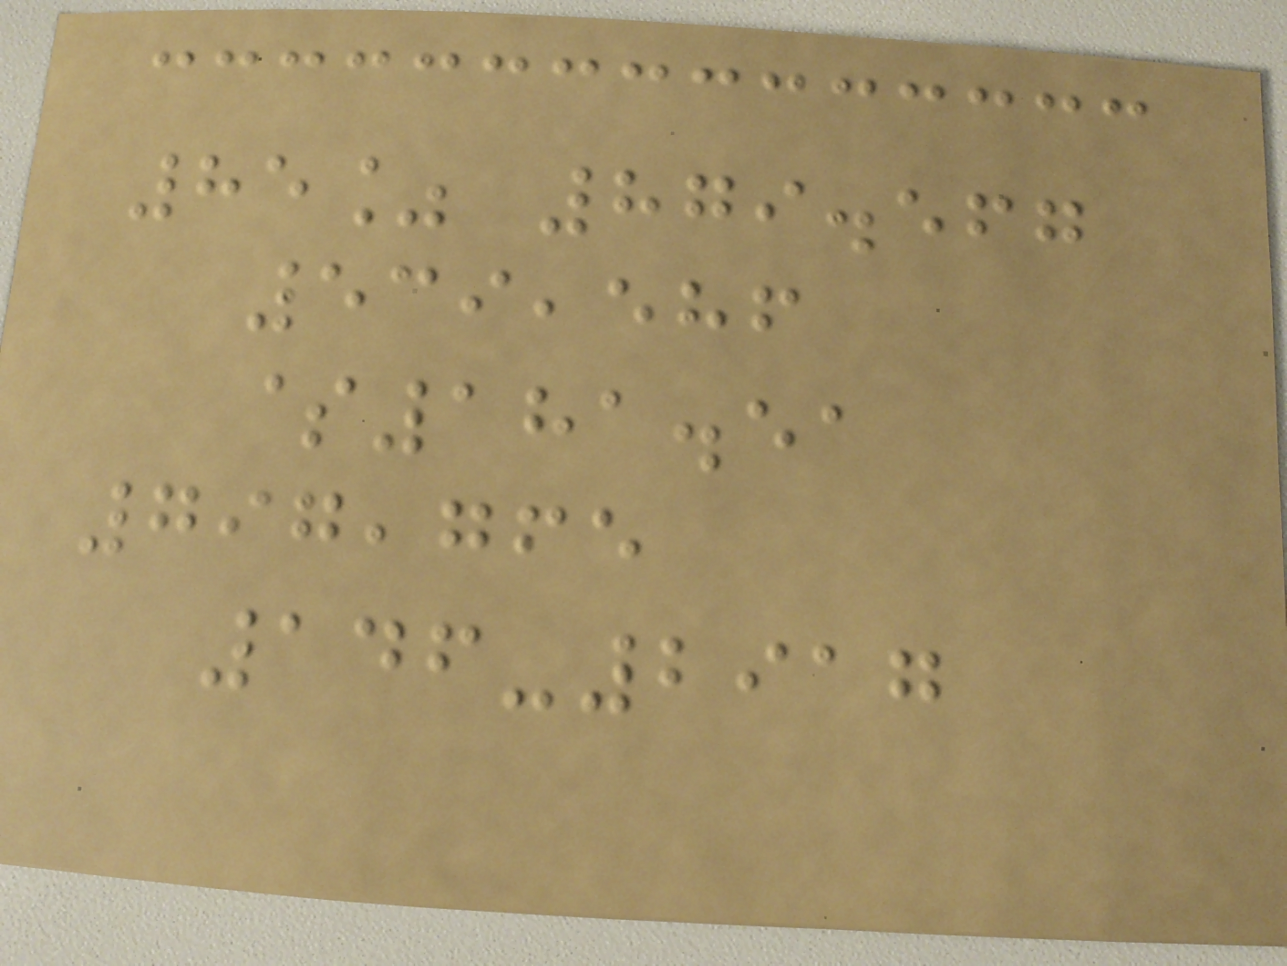85% 879.567
539,586
$181.51
797,765
146-2917
